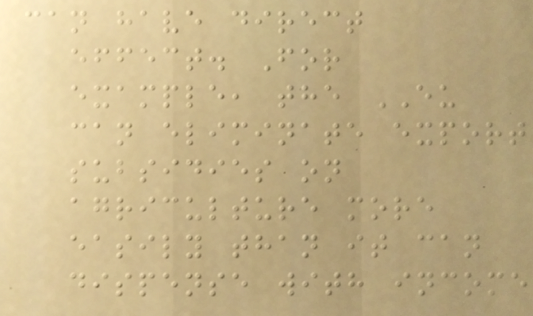can have direct
effect. For
example, the EU
can eliminate export
subsidies on
agriculture more
easily than it can
dispense with income
